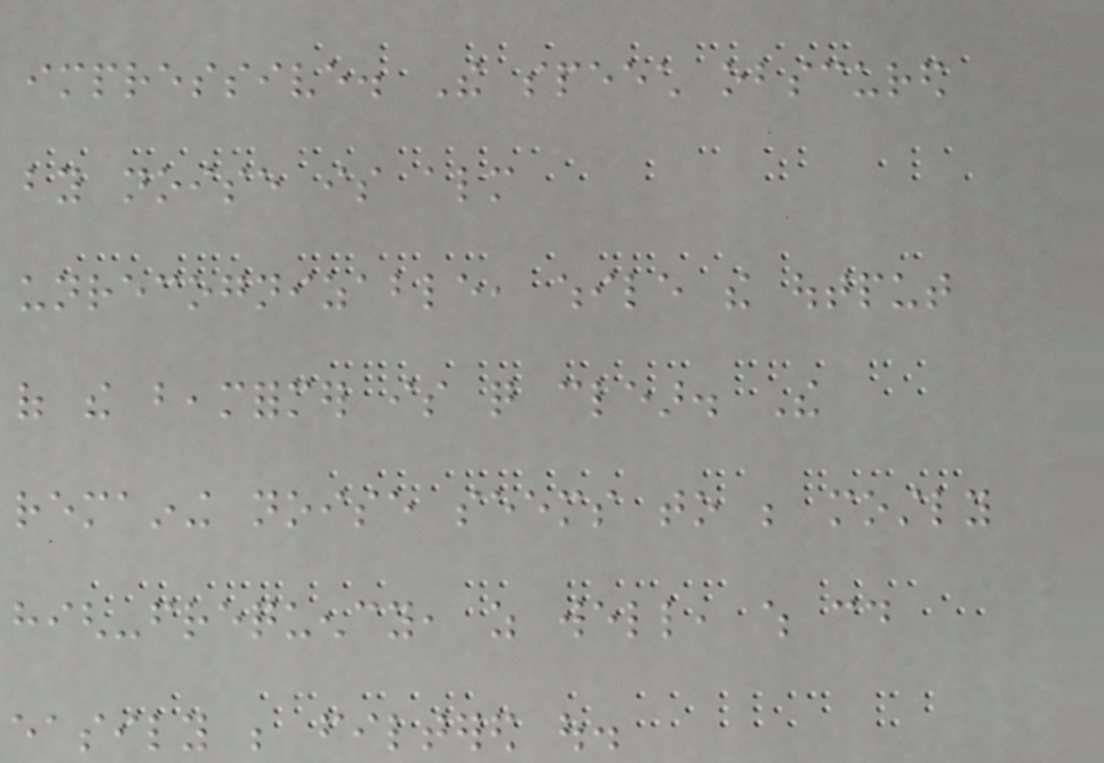impressive. The speech obscured
by noise is almost
unrecognizable, while the output
of the beamformer is quite clear. The
remaining noise seems to be mostly
high-frequency, as well, which could
easily be filtered out.
